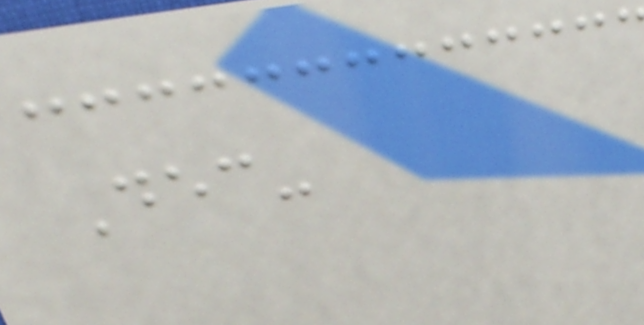Dec-
